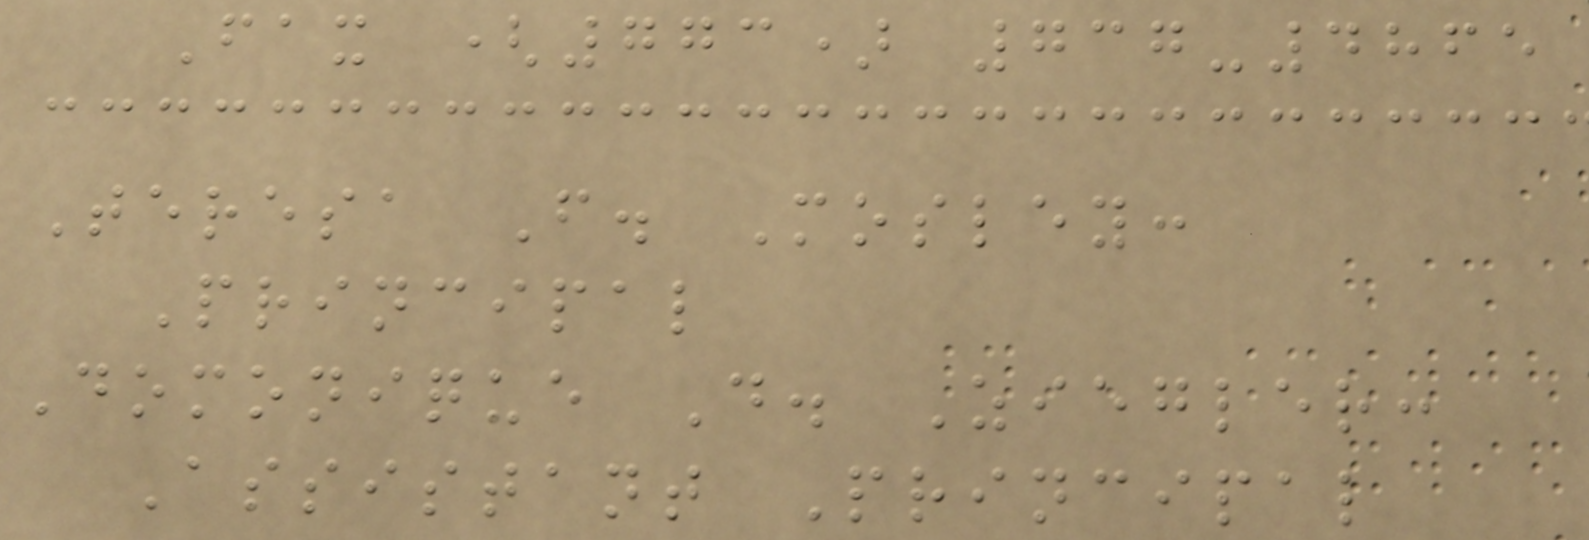Fax (773) 737-4865
Teresa F. Mosley:
Principal
Domonique D. Ziegler:
Assistant Principal
